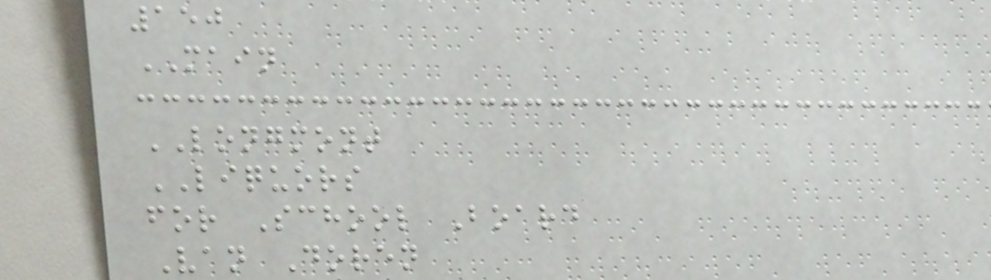150
MAIN
LONGMONT
LIQUORS
for School Board
Van Doren
